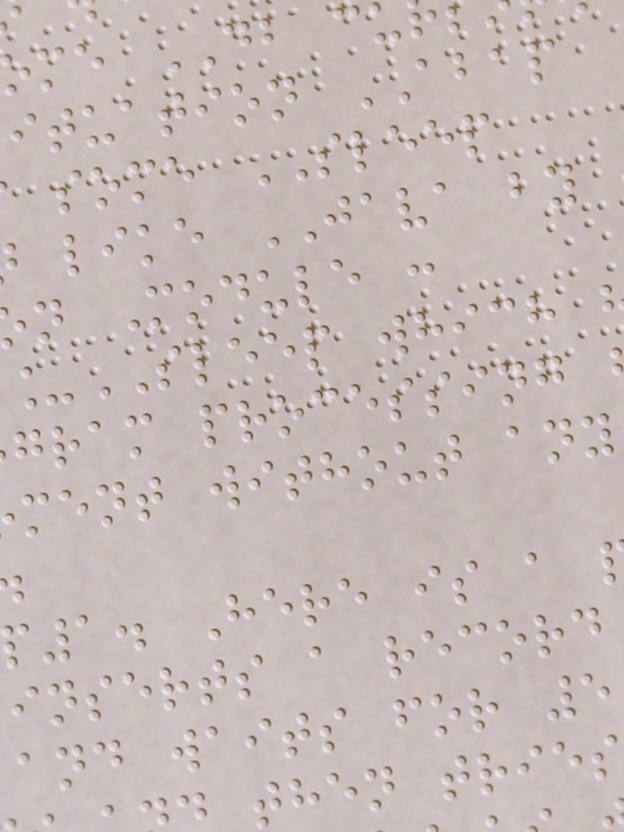me DB c
ituation ABAP
some SLEEP
like JAVA by
n Module :
_SLEEP which
gram processing
ment without any
p1. Here is a
inserts a record
and waits for 5
then tries
